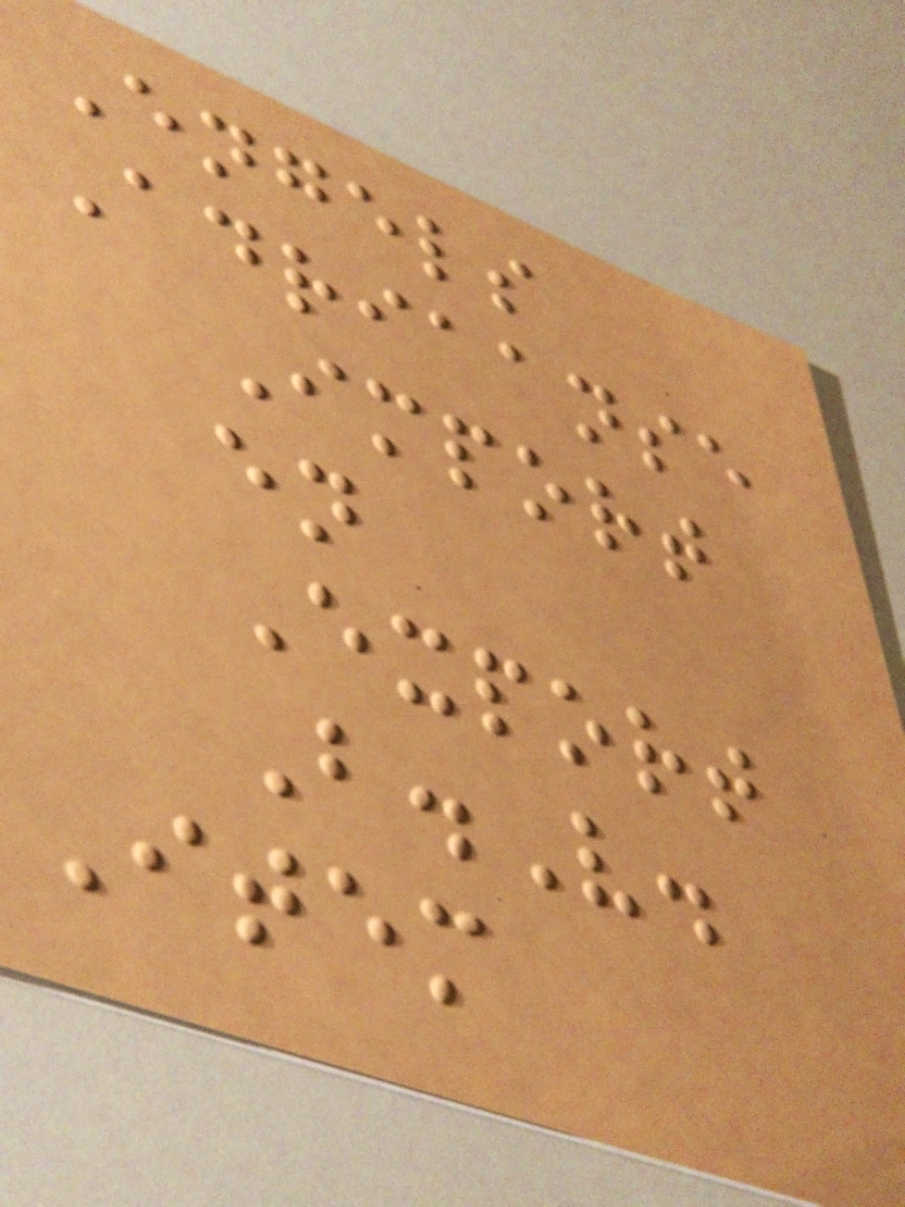Engels
Adriaanse
Import
en
Export
B.V.
Item
